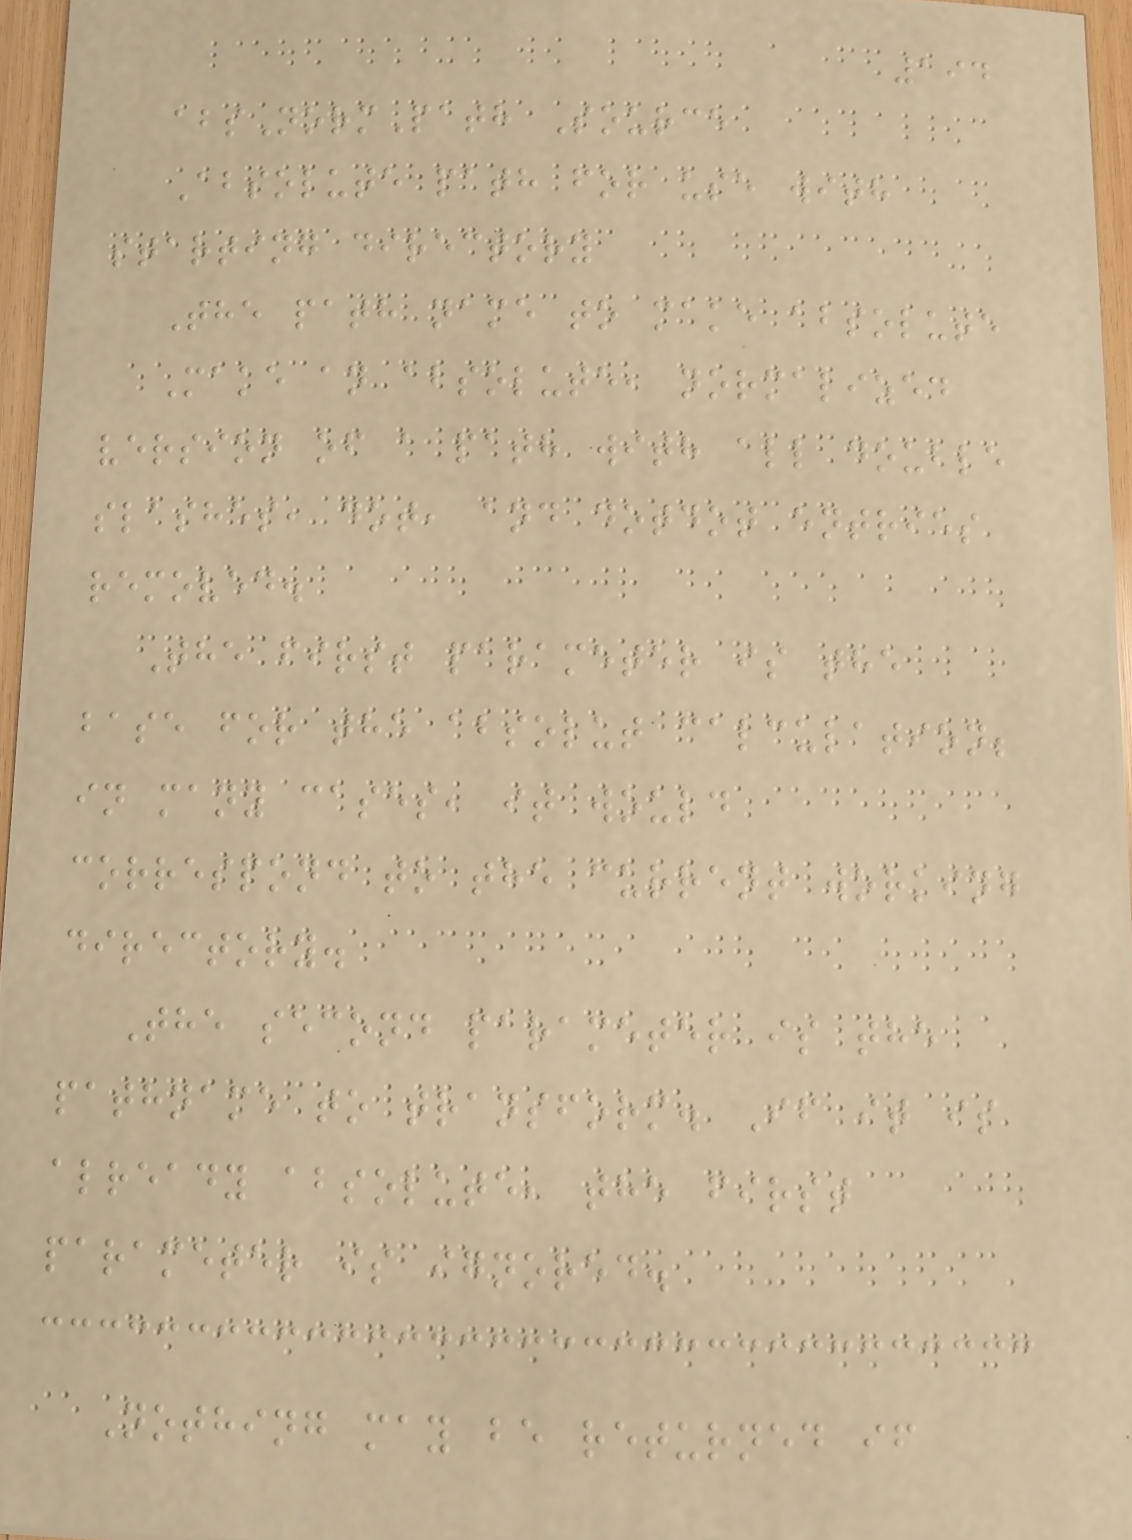194
absNormPath Source
Absolute path for use with
starting directory
The path name to make absolute
Make an absolute, normalized
version of a path with all double
slashes, dot, and dotdot entries
removed.
The first parameter is the
base for the absolut calculation;
in many cases, it would
correspond to the current working
directory.
The second parameter is the
pathname to transform. If it is
already absolute, the first
parameter is ignored.
Nothing may be returned if
